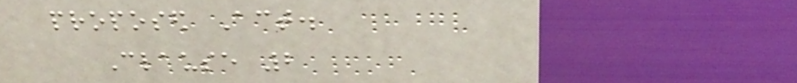proposed Act.
Clause 2
